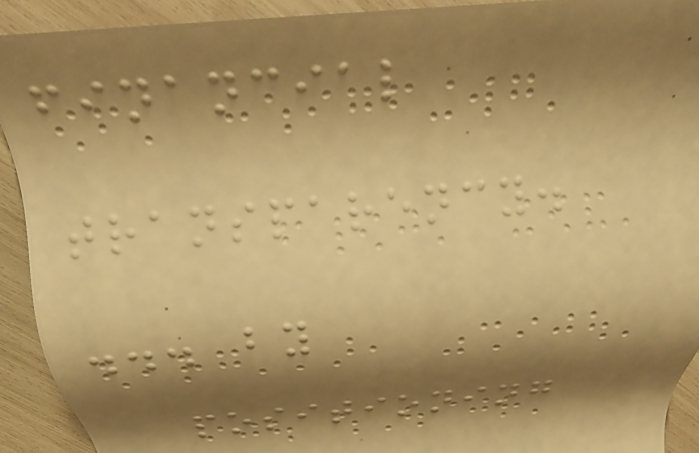financial
transparency.
... by
positioning
